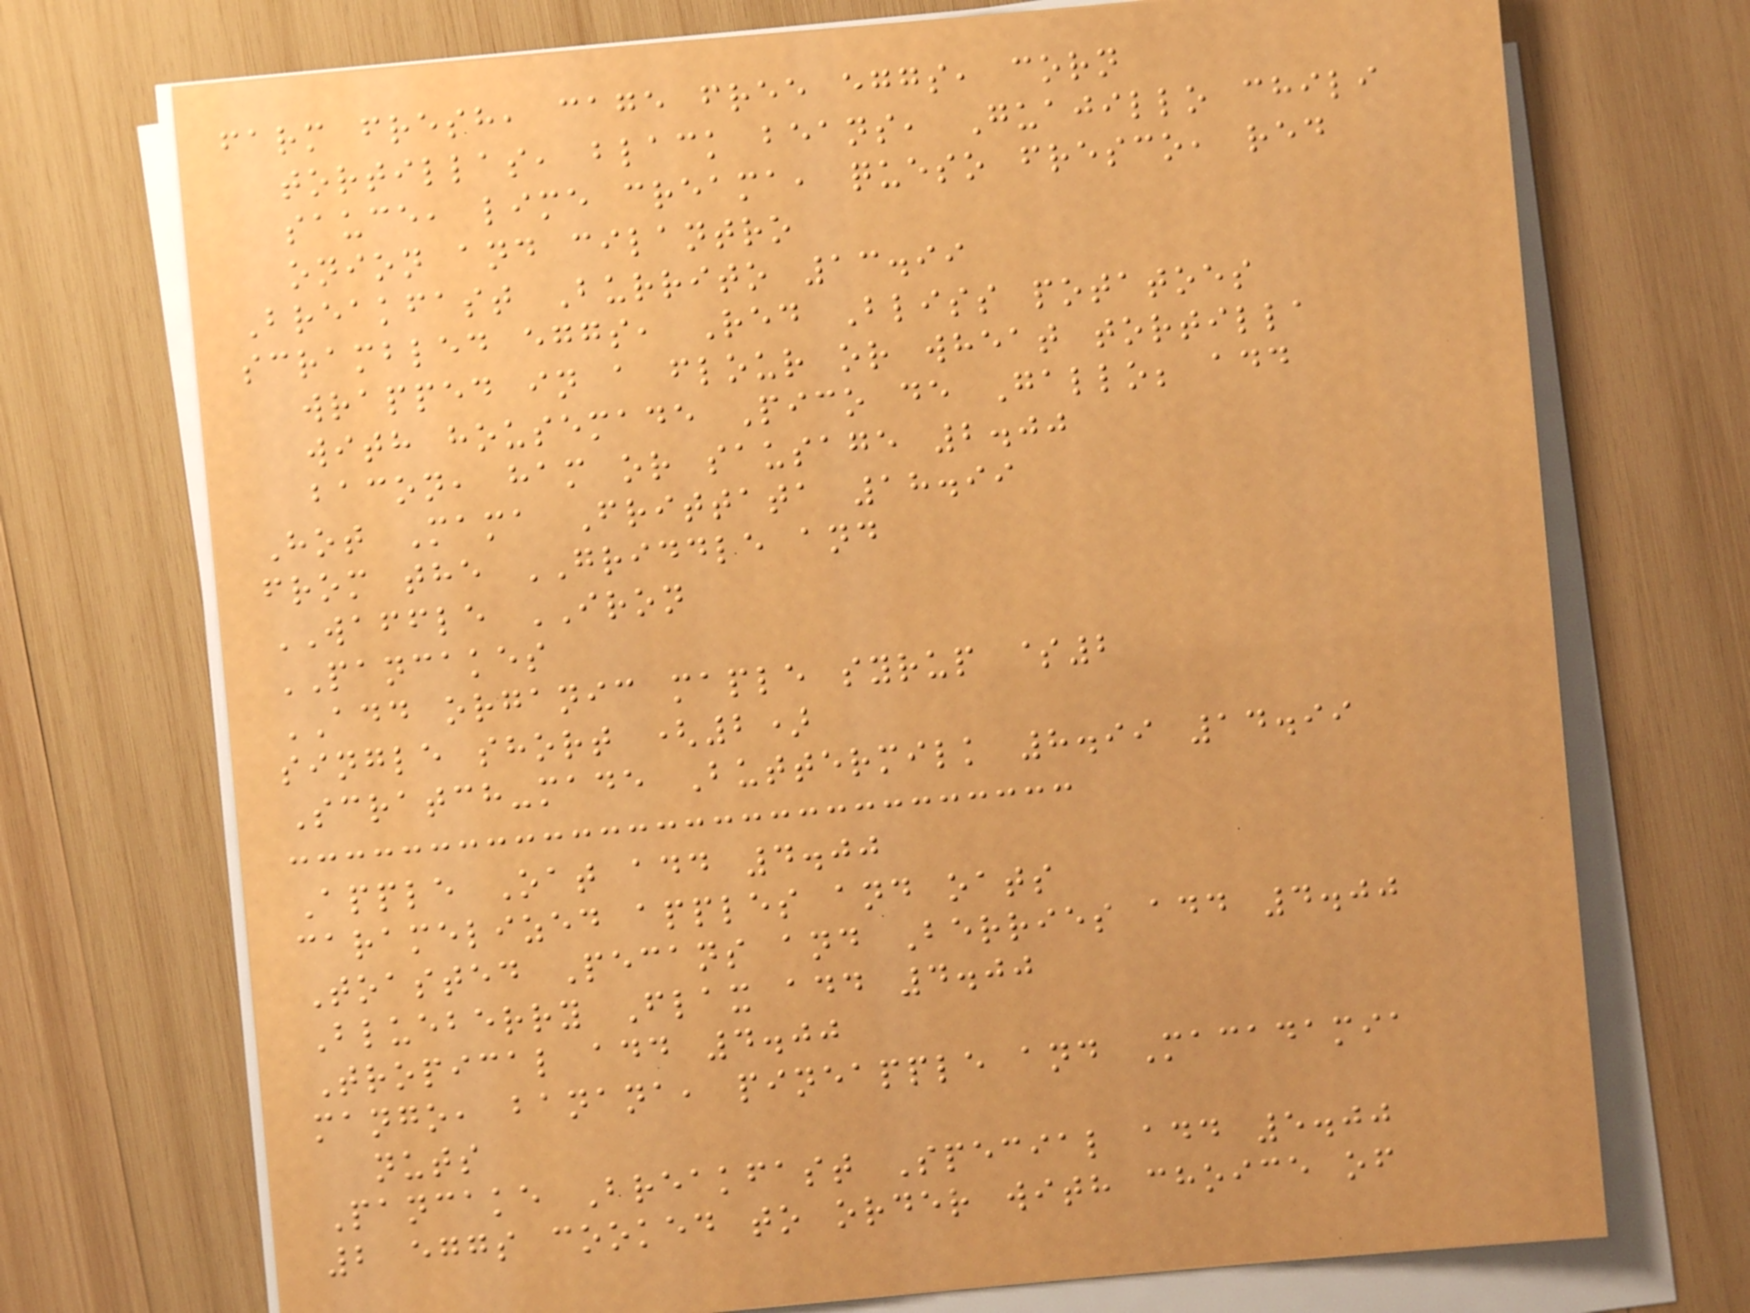farm fresh, cage free eggs, corn
tortillas, black beans, Guajillo chili
sauce, lime creama, queso fresco, red
onion and cilantro
Breakfast Burrito 13.99
scrambled eggs, Red Bliss potatoes
wrapped in a flour or wheat tortilla
with housemade Pico de Gallo; add
bacon, ham or sausage 2.00
Hot Mama Frittata 18.99
from the GRIDDLE and
WAFFLE IRON
PANCAKES
ADD organic maple syrup $2
single short (2)
Scratch-made Buttermilk 8.99 14.99
Apple Oat add 4.00
caramelized apples and oats
Toasted Pecans and Berries add 4.00
Blueberry Flax add 4.00
Tropical add 4.00
mango, banana, pineapple and Macadamia
nuts
Pancake Breakfast Special add 5.00
2 eggs cooked to order with choice of
